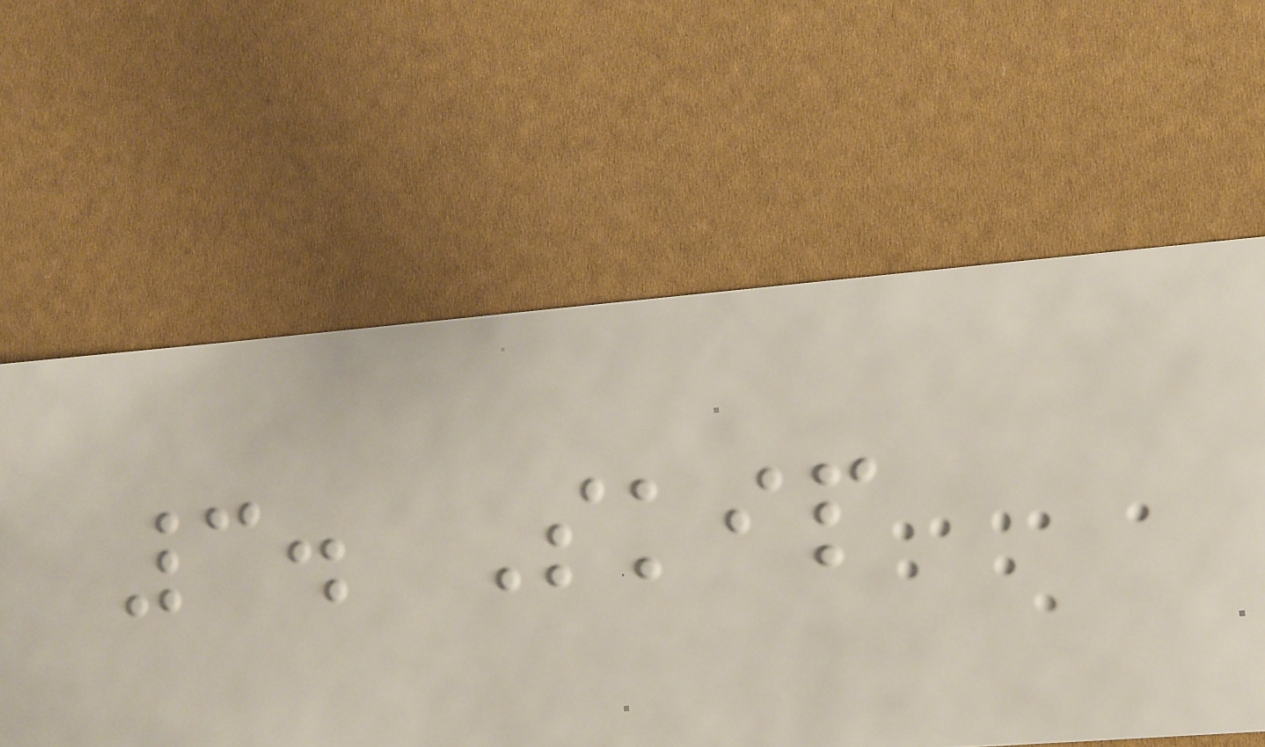3. Skip
